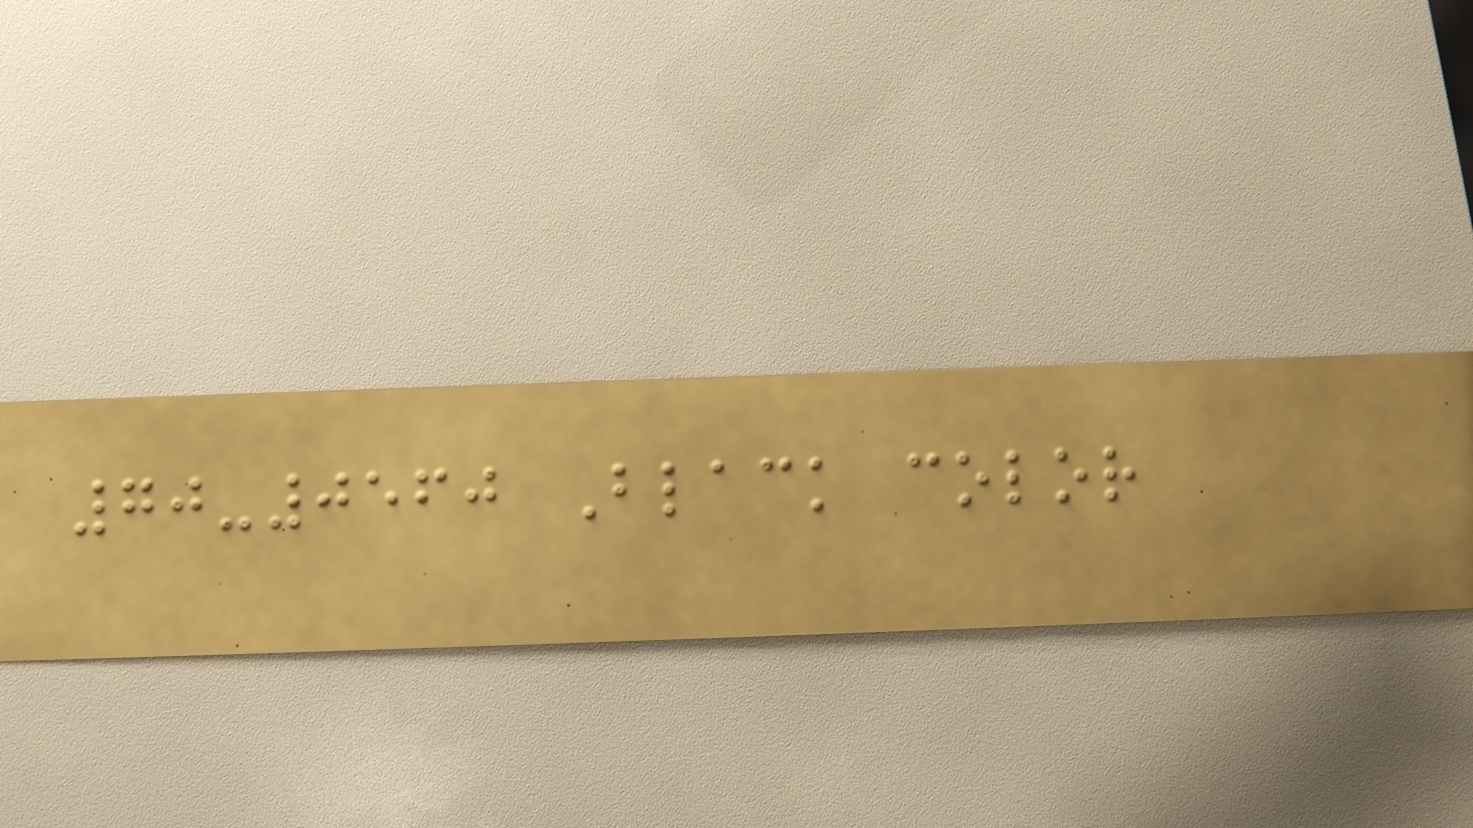70-0560 Black color
